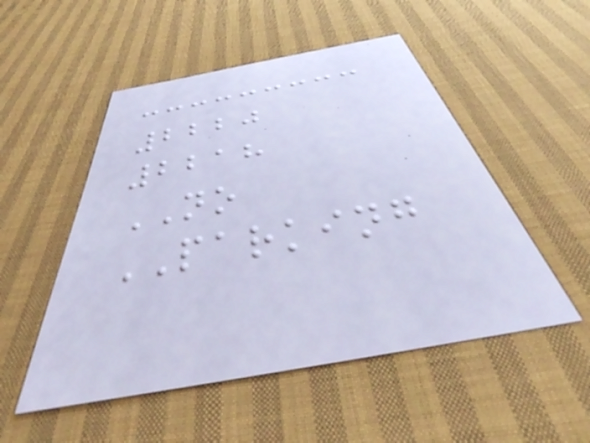2220
2218
NO
PARKING
